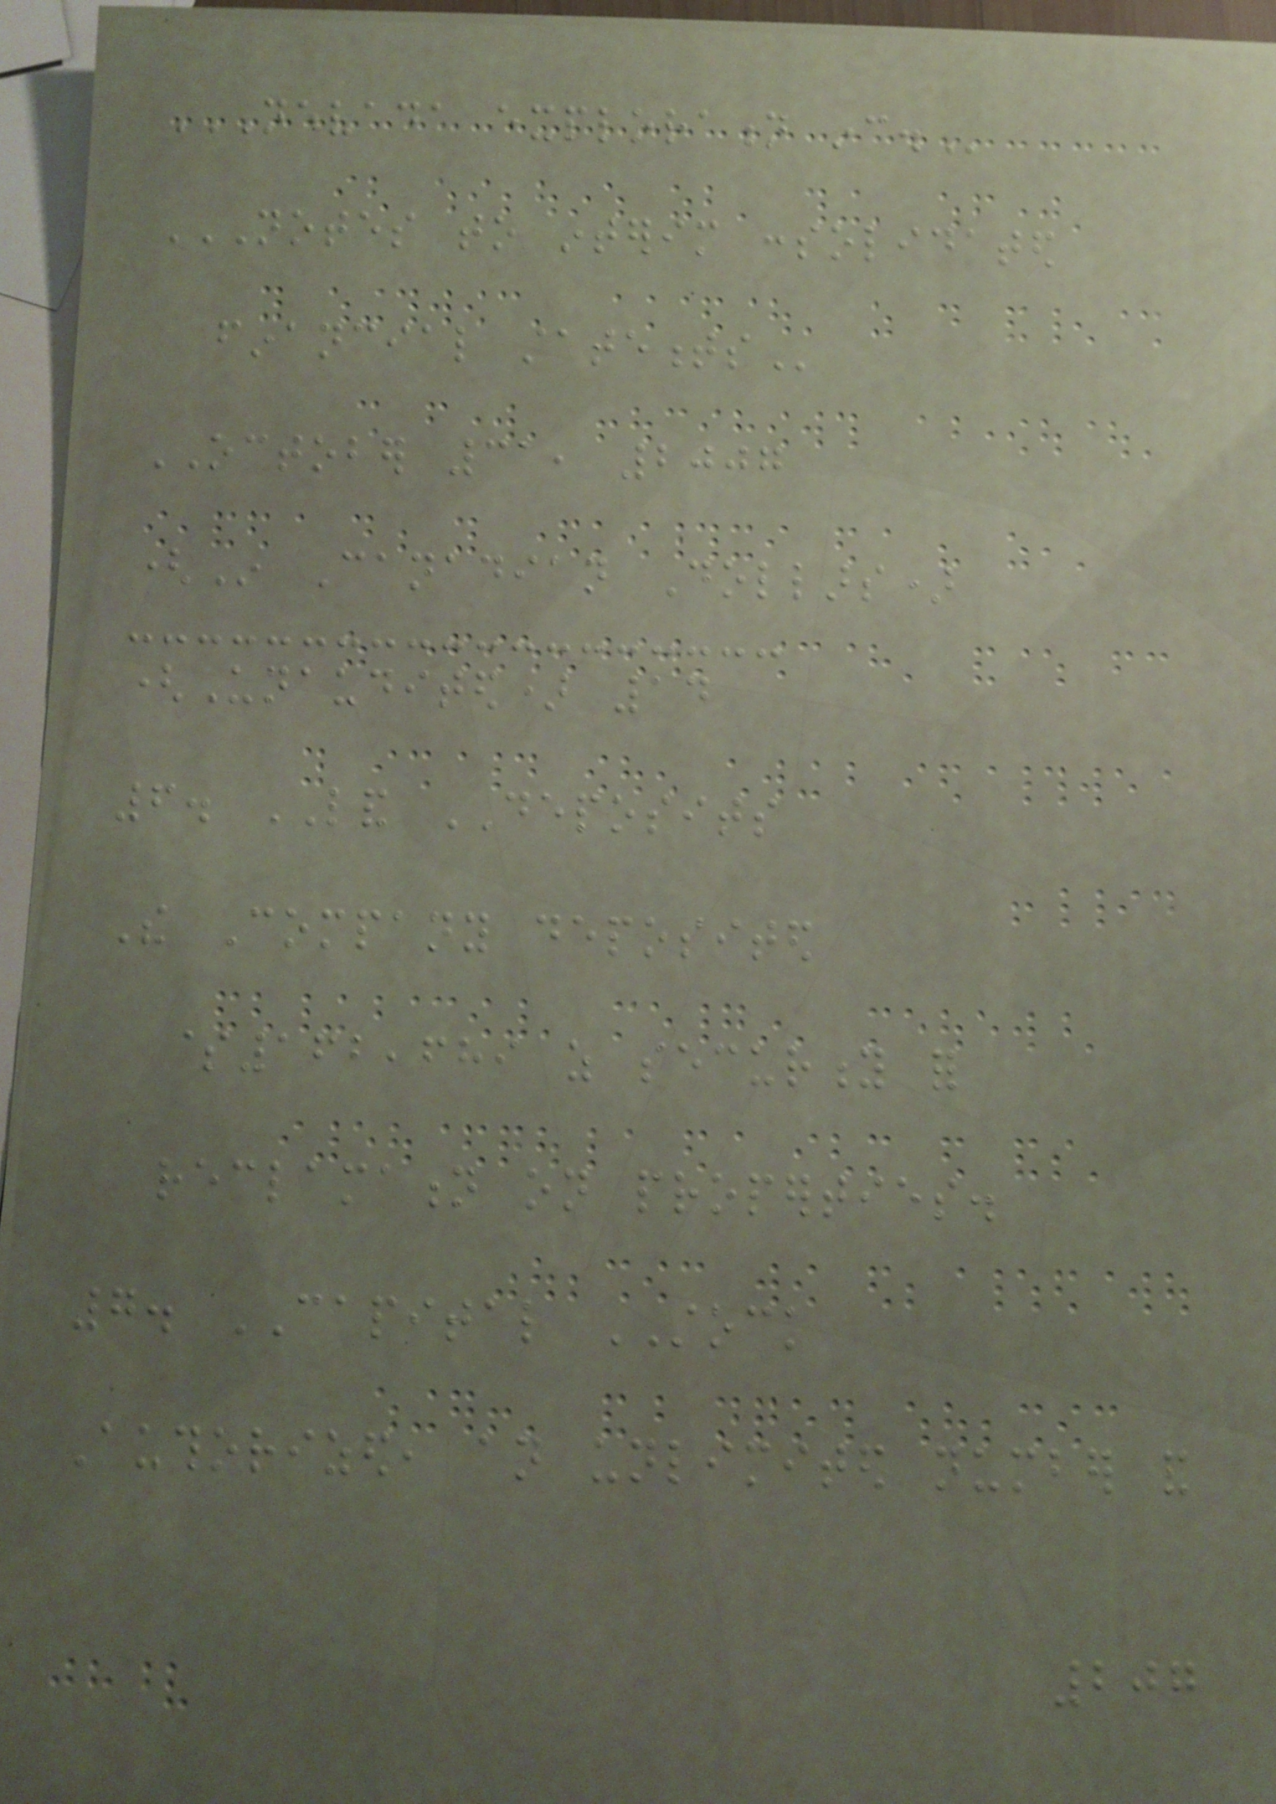NEVADA EXPLORATION INC.
NOTES TO INTERIM CONSOLIDATED
FINANCIAL STATEMENTS
OCTOBER 31, 2007
(In Canadian Dollars)
(Unaudited) 14
6. LAND DEPOSITS
The Company deposited
$162,689 as security for
reclamation on properties.
7. CAPITAL STOCK
Authorized, an unlimited number and
207
